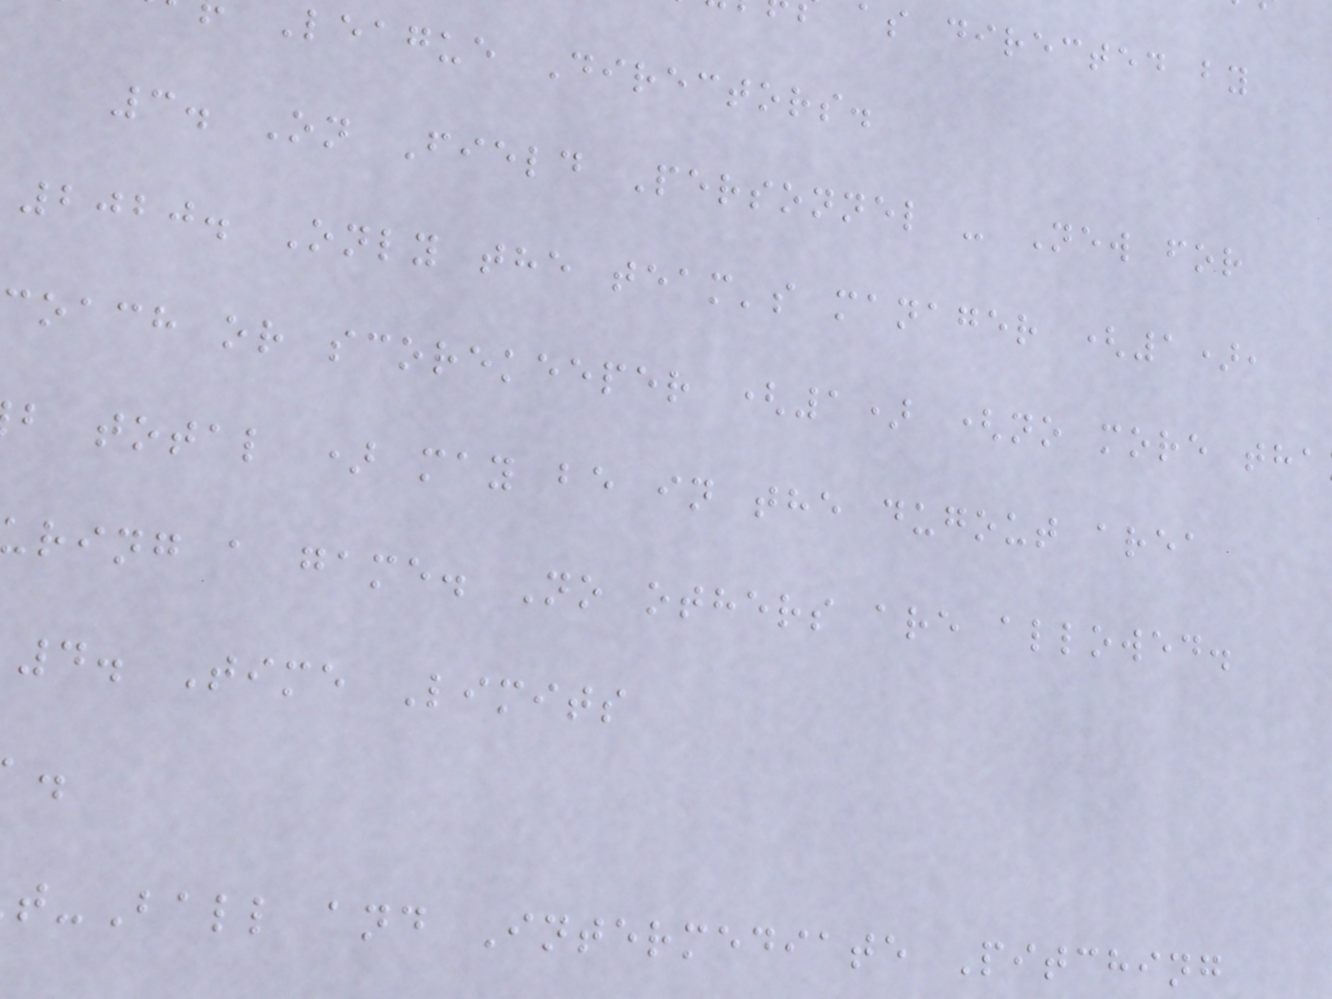as directed by
League Directors.
3. On Field Personnel - New for
2020. Only the team's manager (1),
coach or scorekeeper (1) (no more tha
b total ) may be in the dugout area
ring a game. No others are allowed.
4. Time Limits
-Ball and Intermediate Pitching
